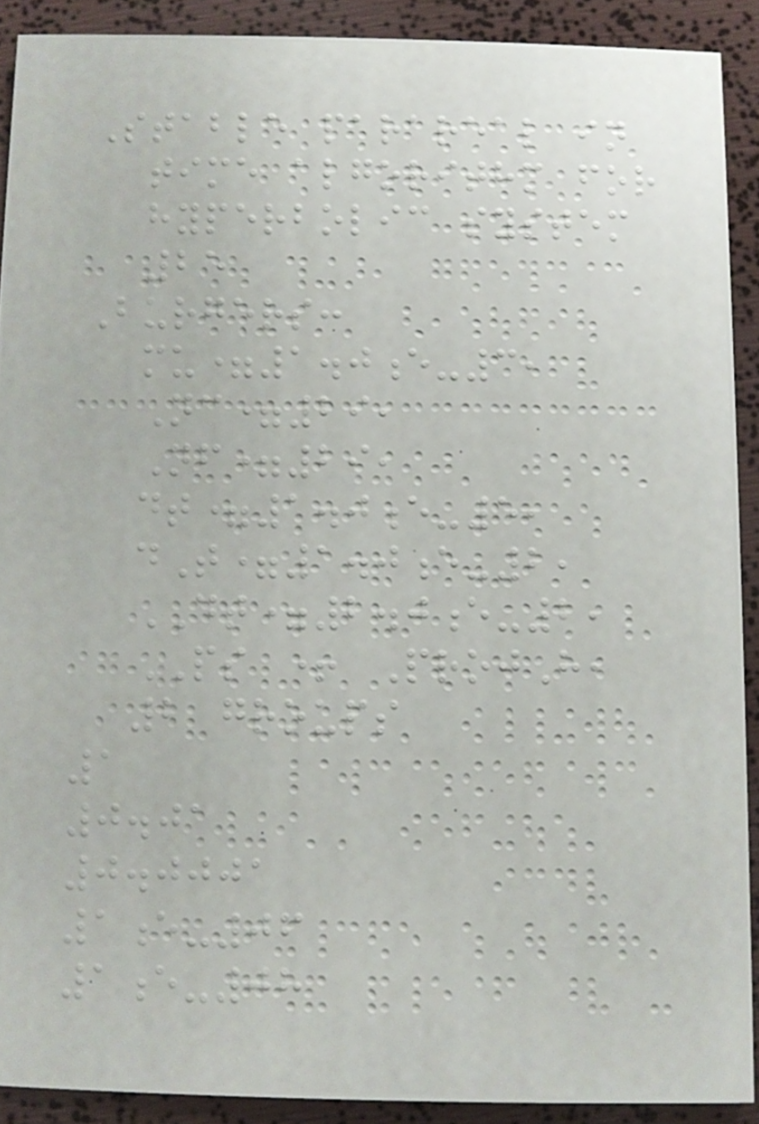Stable parareal in
time algorithm for
hyperbolic system
25
Burgers:
mu=1.0e-3,
Nc=29,
Nf=29,
dt=1.0e-5,
dT=1.0e-2,
DT=2.0e-2,
PS + ProjH,
2 groups
1
0.01
0.0001
1e-06
1e-08
